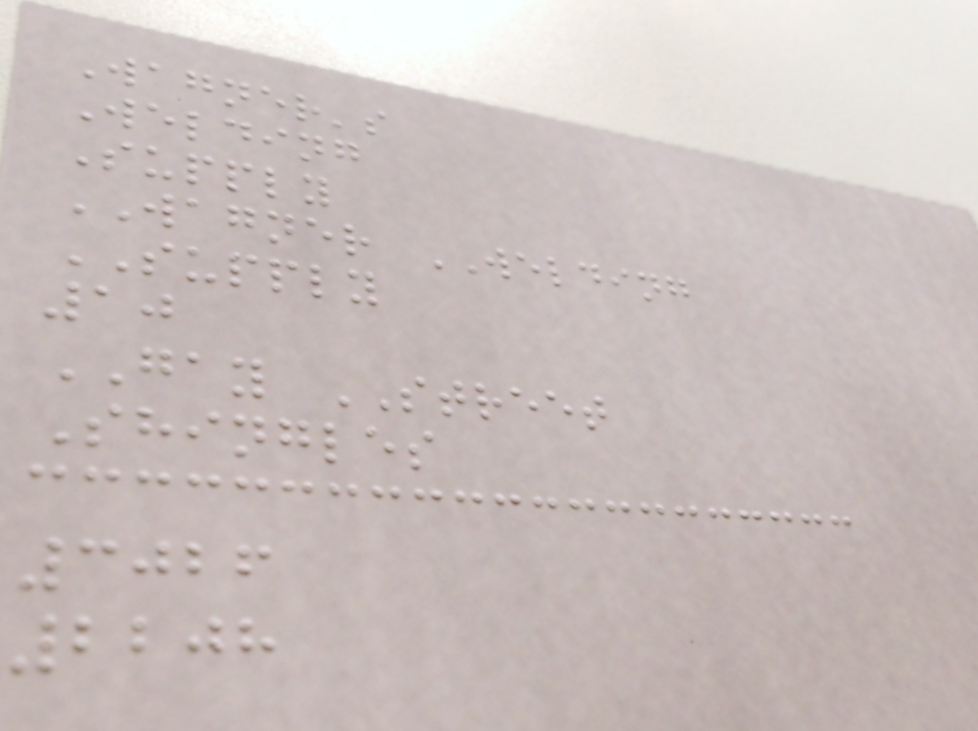Wagner's
Welding
Supply
WAGNER WELDING
SUPPLY
10
GAY STREET
Shingles
3026
2208
